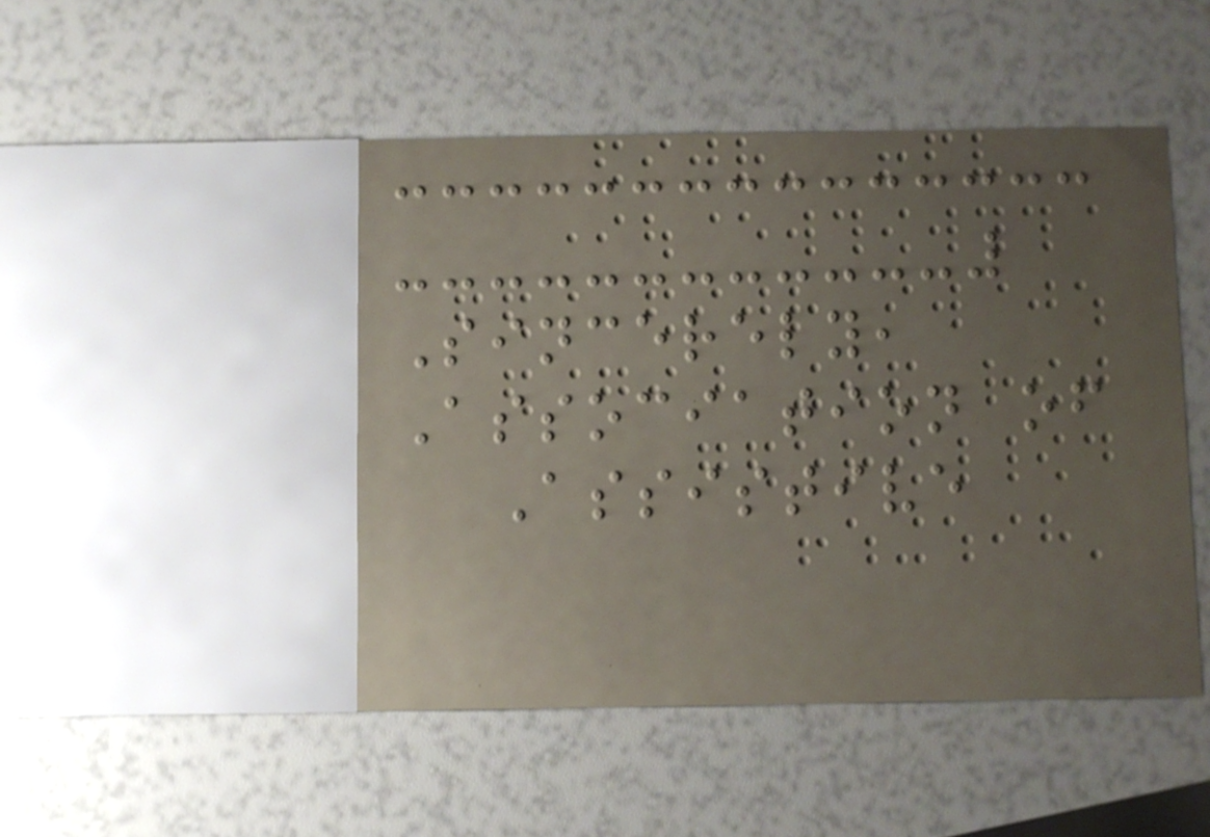Sincerely,
Association of
Assistive
